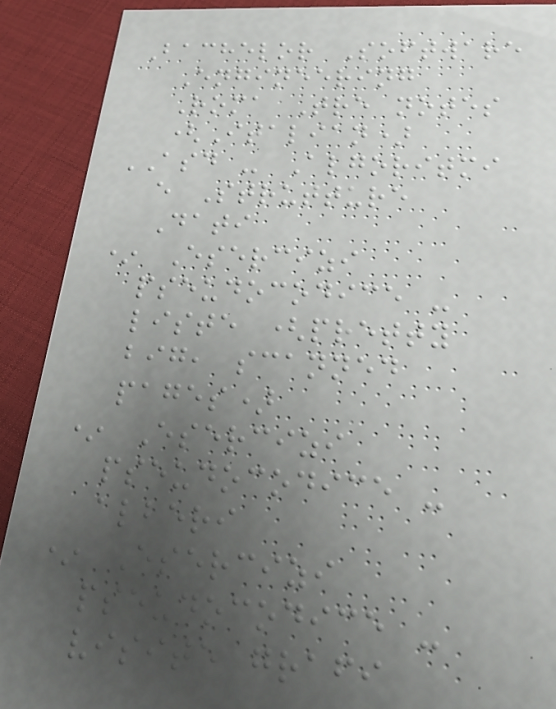Bachelor Software
Engineering
Roma Tre notes
(Italian)
ASD - Algoritmi
e Strutture
Dati
* Esercizi
pseudocodice -
liste (pretty
big, scanned
pages)
* Esercizi
pseudocodice -
alberi
* Esercizi
pseudocodice -
visite grafi
